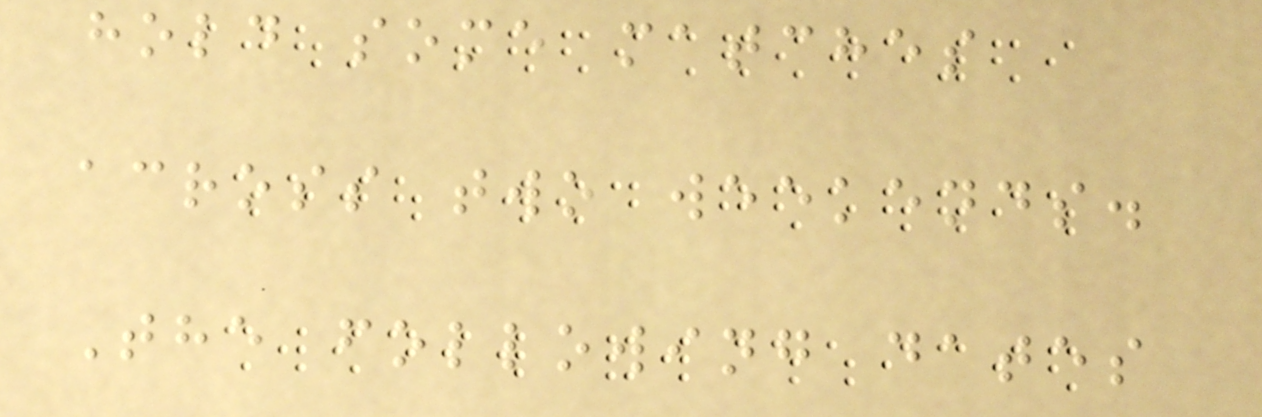hold some matches
across two weekends.
The following dates
